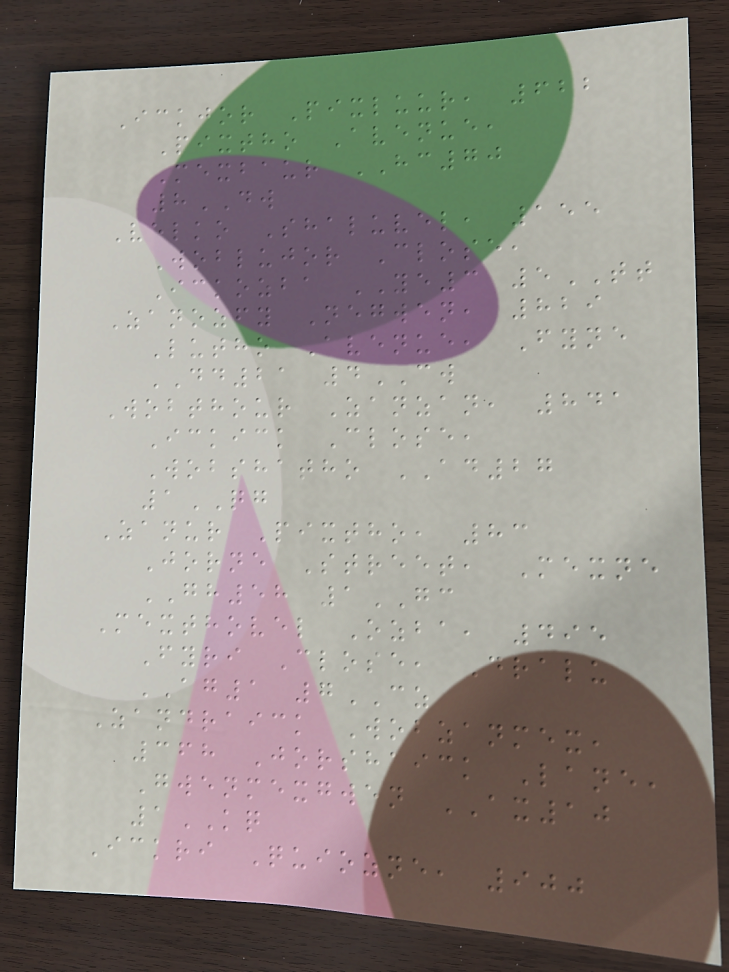Ickjor Pixluur, 622
Pixtho Avenue,
Mexbaur HC70
8DW
Velko Shaluvel, 155
Woblujor Close,
Ickozba YE3 5TT
Zanozfy Negwen, 829
Lutho Avenue, Fyne
DD21 4CW
Wobthour Zanzan, 841
Ickick Close,
Wobshatho AD27
1QG
Zanur Pixtho, 83
Jorne Street, Mexne
GH58 1GC
Mexthovel Ozba, 495
Fyri Close, Dralu
AG1 7CZ
Zandraick Wobzanmex,
368 Jorshaick Lane,
Gwenmexgwen AX10
1KQ
Ickri Quiozne, 900
